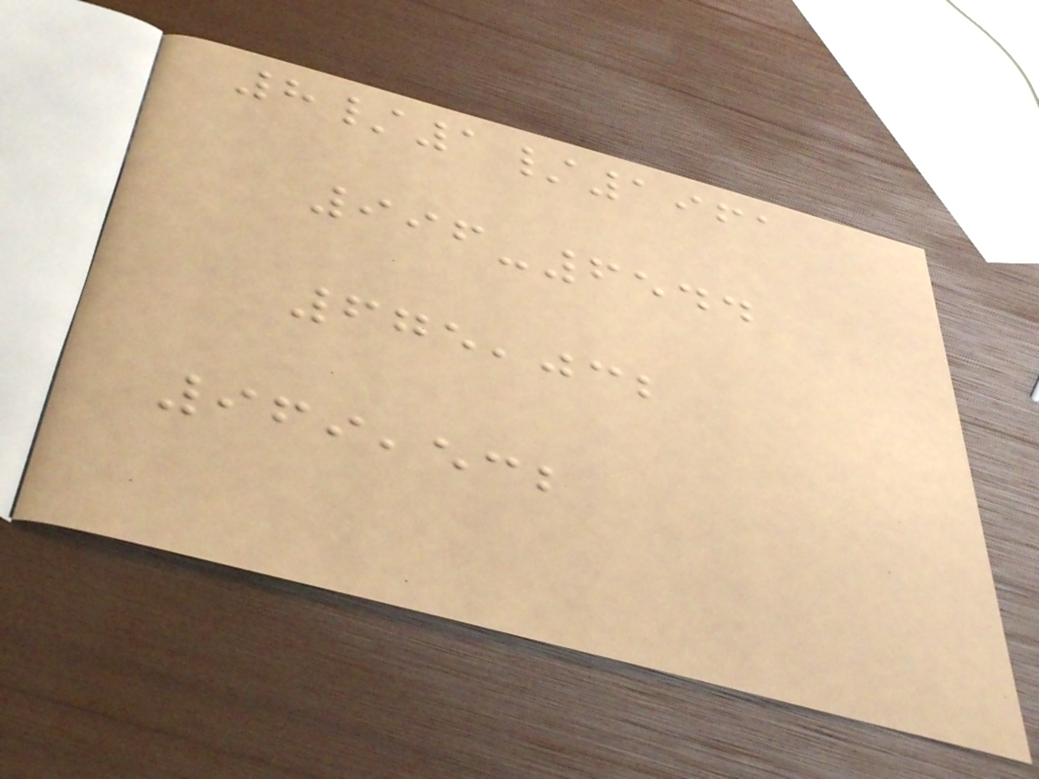8/1/1961
996-6544
675,032
969,532
